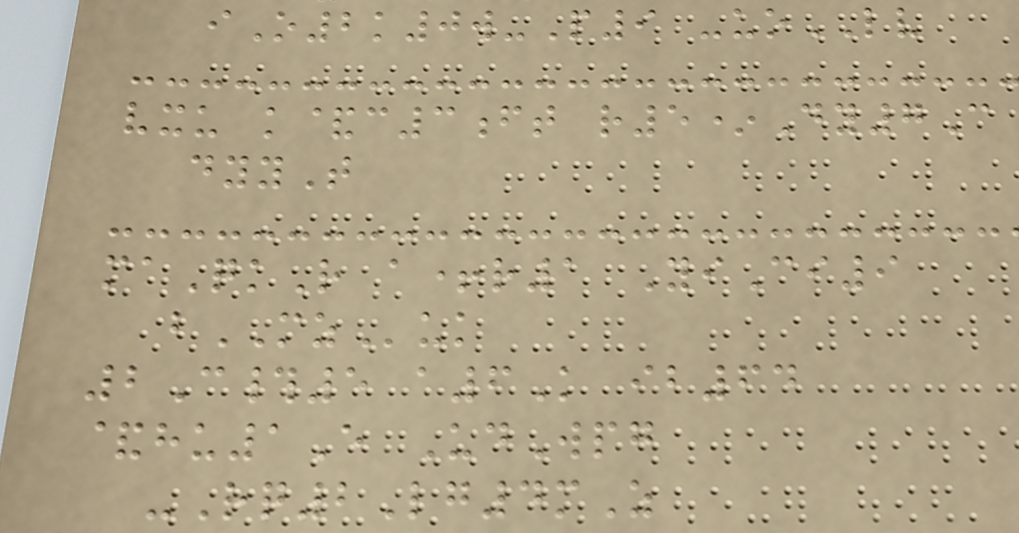iO2k0w-P9 -uoLV
vxu k&c3ft r5*Dy7C
dyyT
maQkR a+r1 YiCi9
bMZuk
2C#5 a6K ib64
&hu1E UdWpg
-Rq2Lg4mZ
